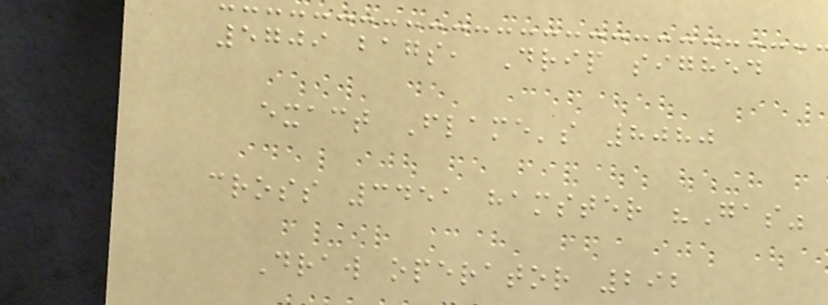5709 bags, Drip sighed
exact Flame's 8080
cross 3451 hamster "Gas"
Draw operator 292
